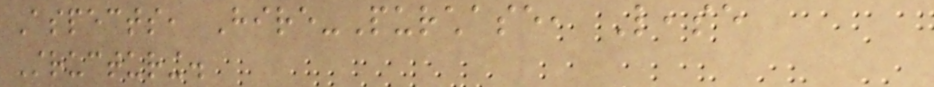Aspects, Hire-Purchase, Lease
Structuring.
